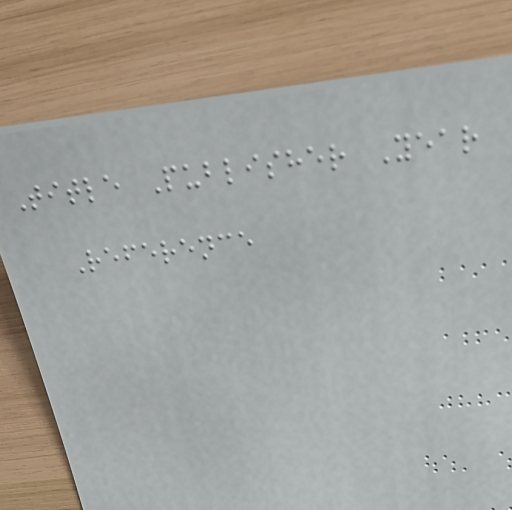Title Publisher Year
Reference
